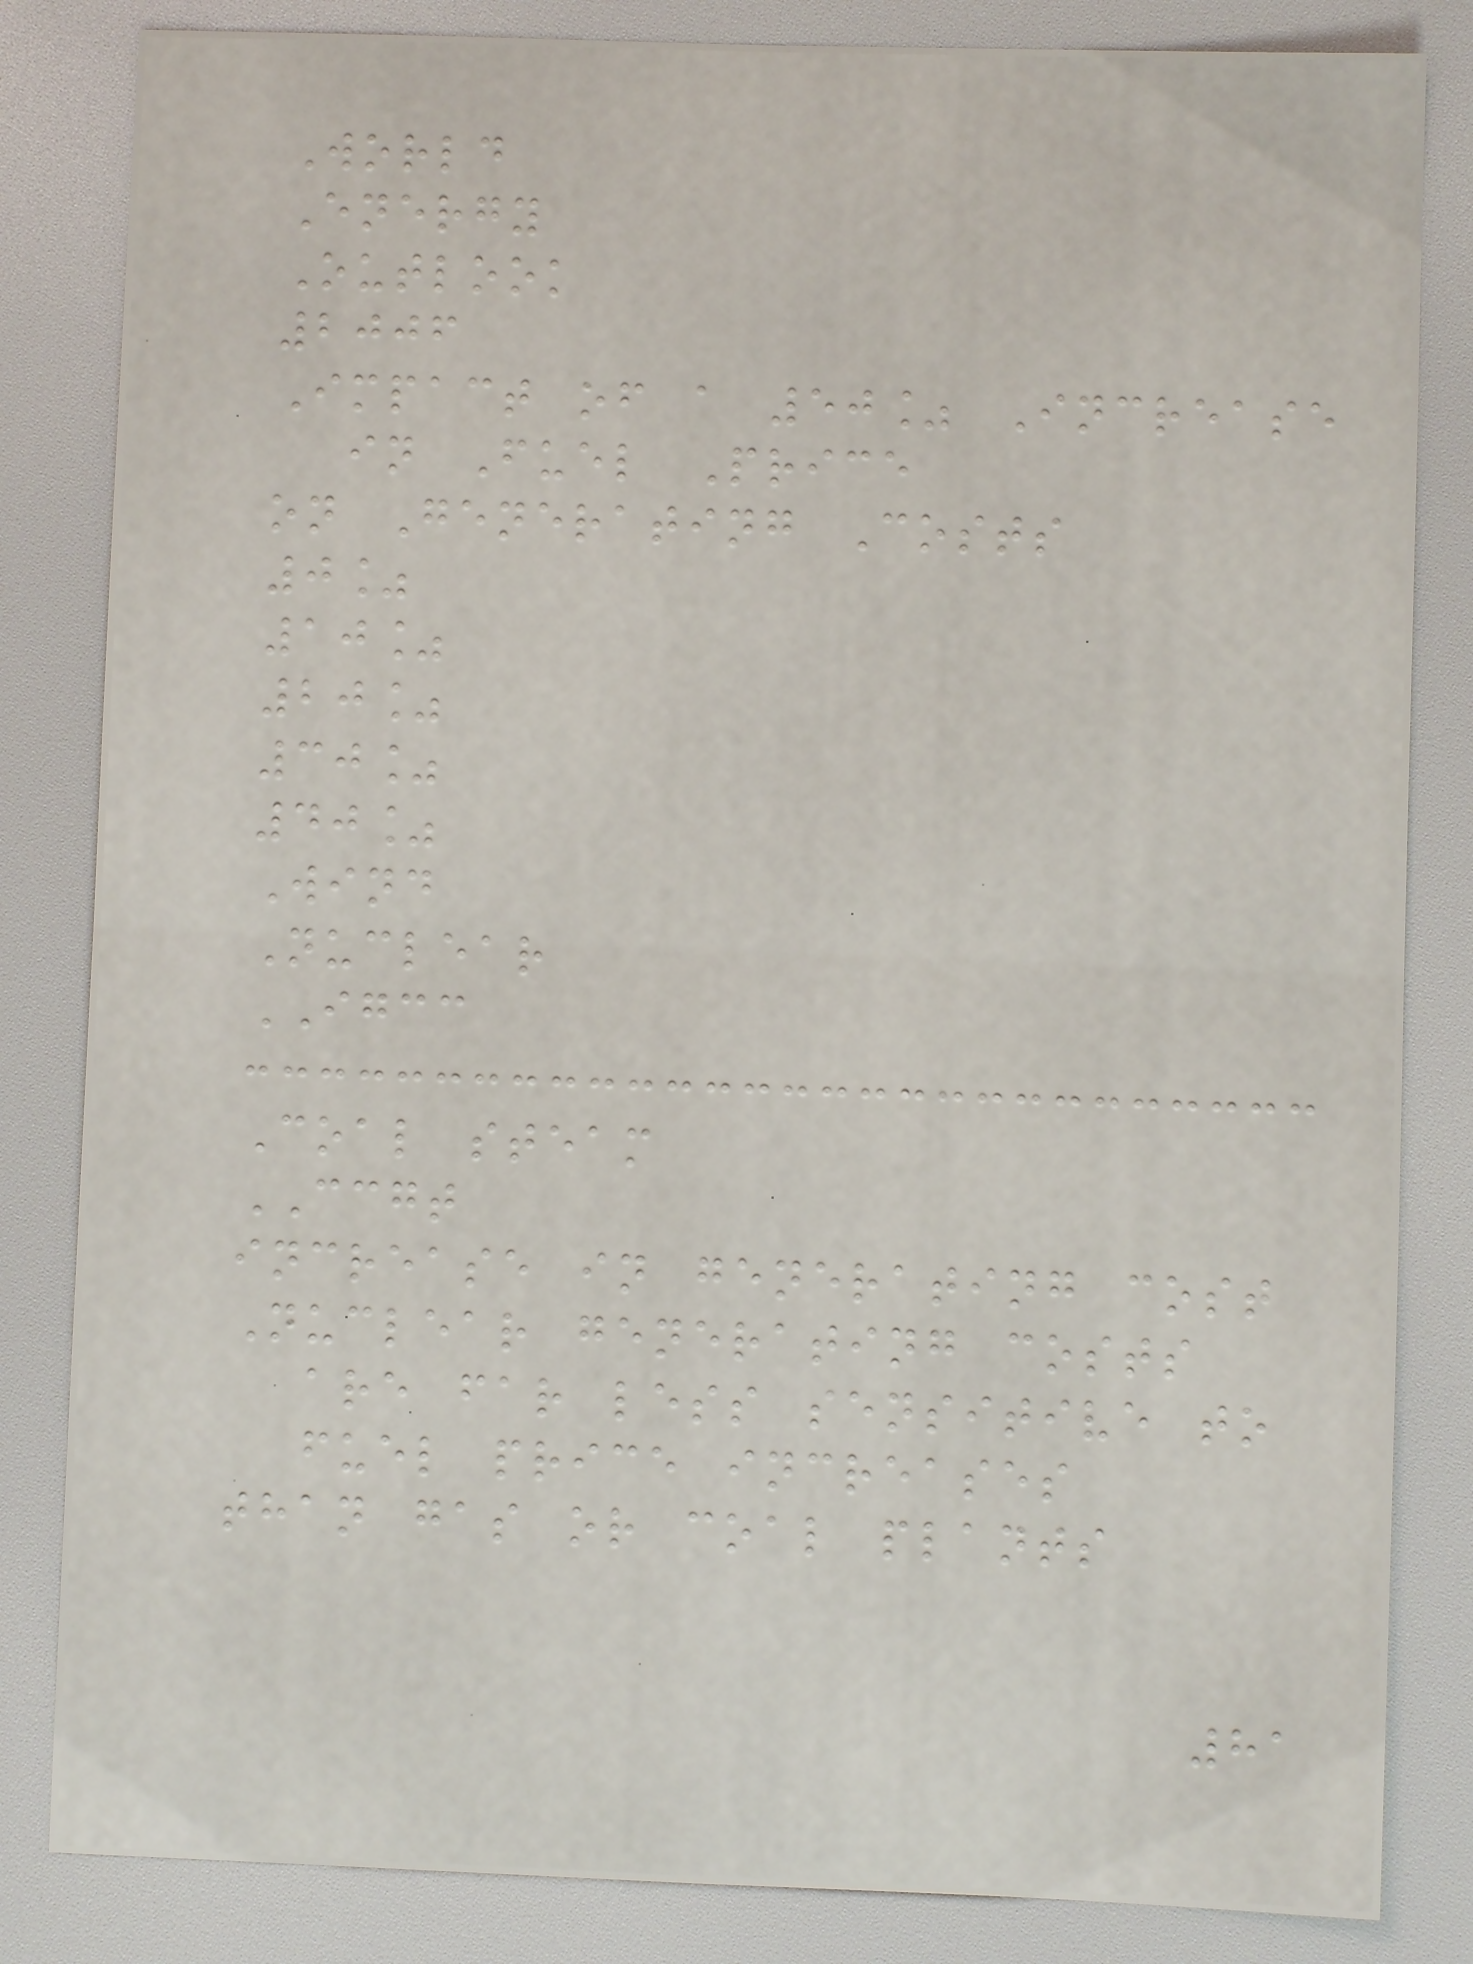World
Energy
Outlook
2006
Impact of a 50% Increase
in Fuel Price
on Generating Costs
0%
10%
20%
30%
40%
Wind
Nuclear
IGCC
Coal steam
CCGT
increase in generating cost
Nuclear generating costs
are far less sensitive to
fuel price increases
than gas or coal plants
81
